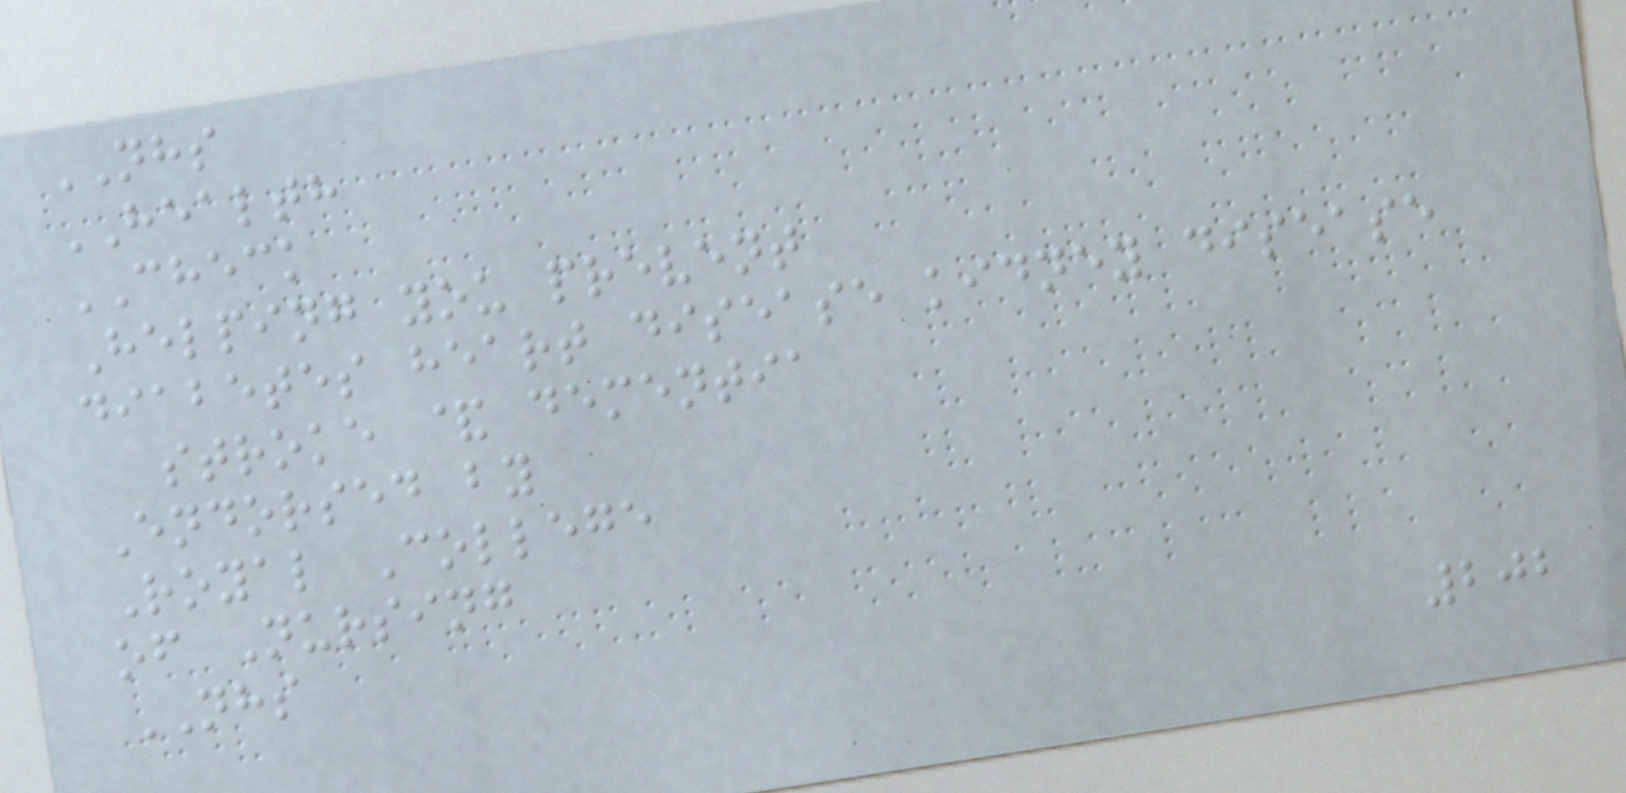NHS
HEALTH
CHECK
Helping you prevent
diabetes heart disease kidney disease
stroke & dementia
Endorsed by
Royal College
of Nursing
NHS
202
